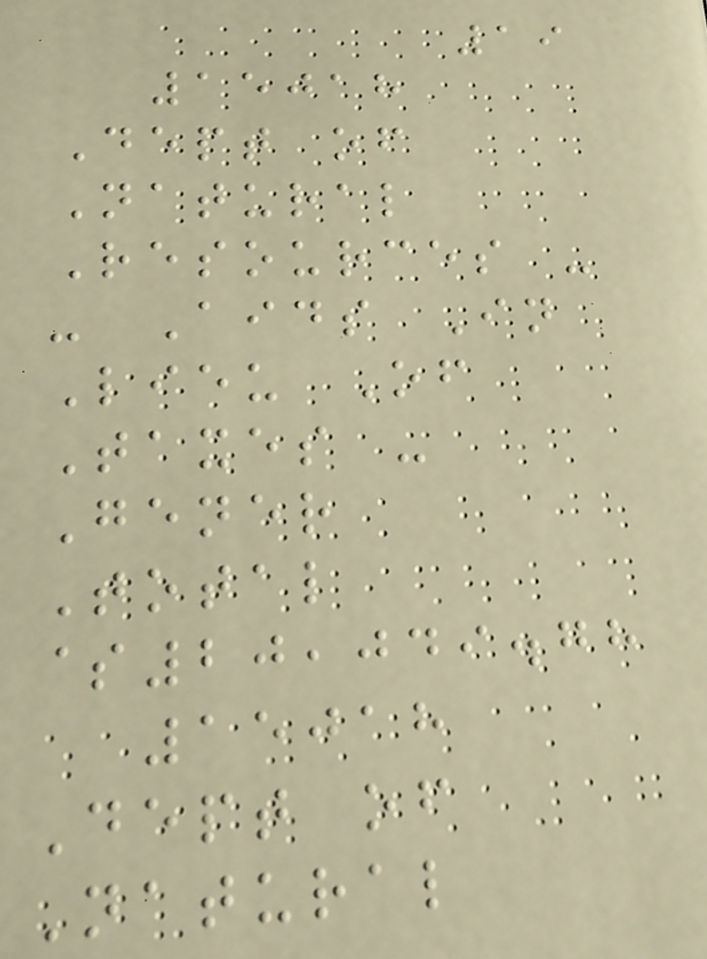19
15018
Dept of
Natural
Resources -
- Aids In
Lieu Of
Taxes -
Gener
Total
$20,049.78
15018
Dept of
Natural
